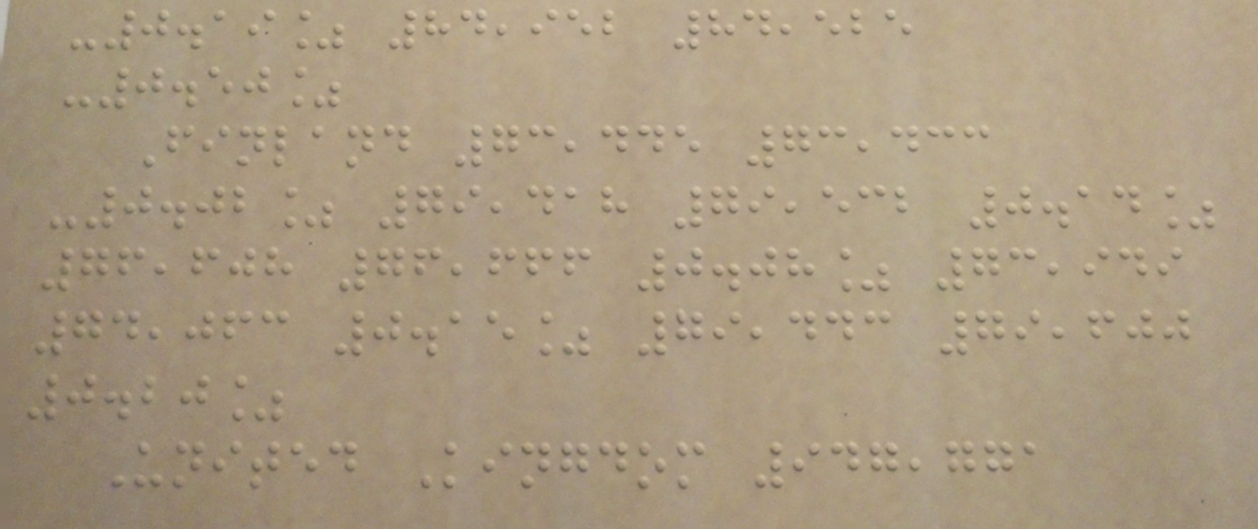-0.19% 84,952 84,525
-0.50%
Finland 73,445 73,433
-0.02% 79,418 79,532 0.14%
76,608 76,666 0.08% 73,949
74,063 0.15% 79,443 79,600
0.20%
United Kingdom 947,771
